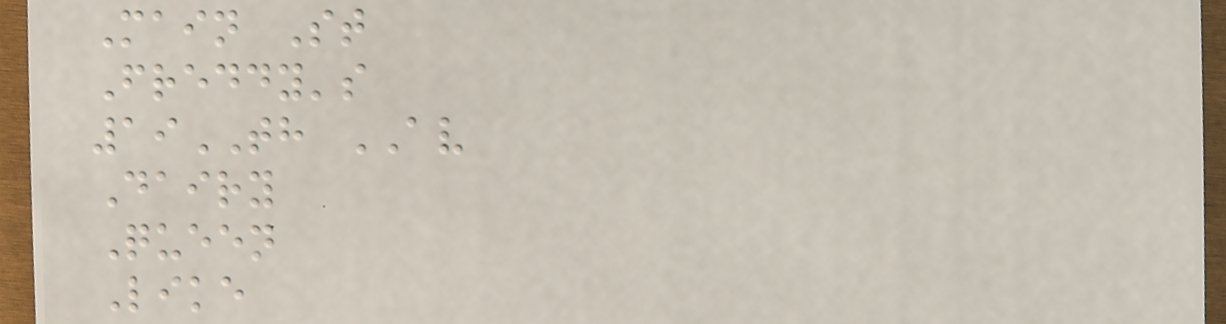Main St
Freddy's
19TH AV
Dairy
Queen
Like
